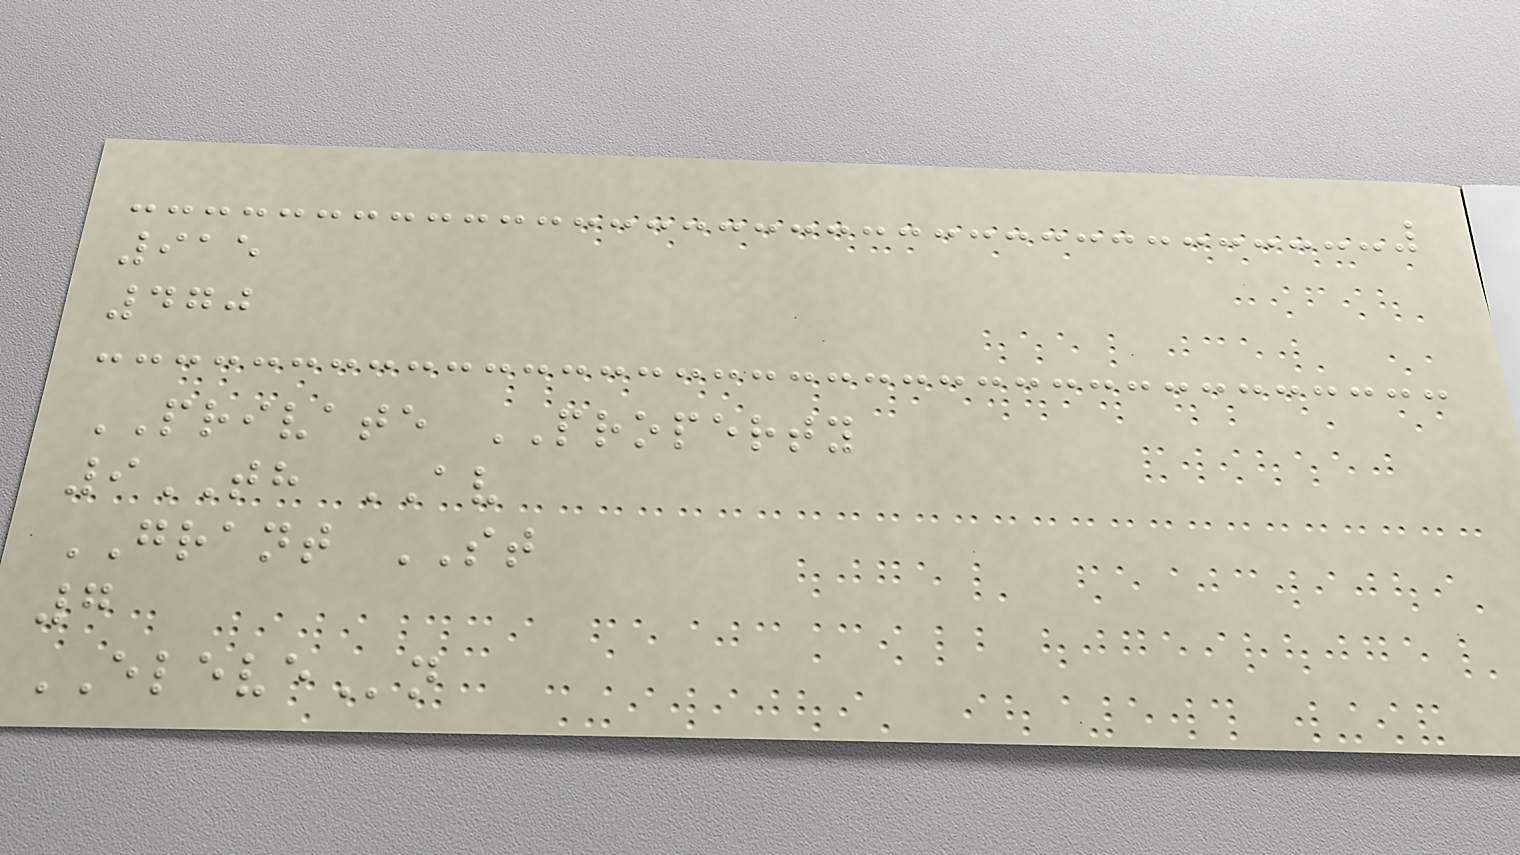915
470
PRIVATE PROPERTY
9TH AV
GRANT ST
7
ELEVEn
